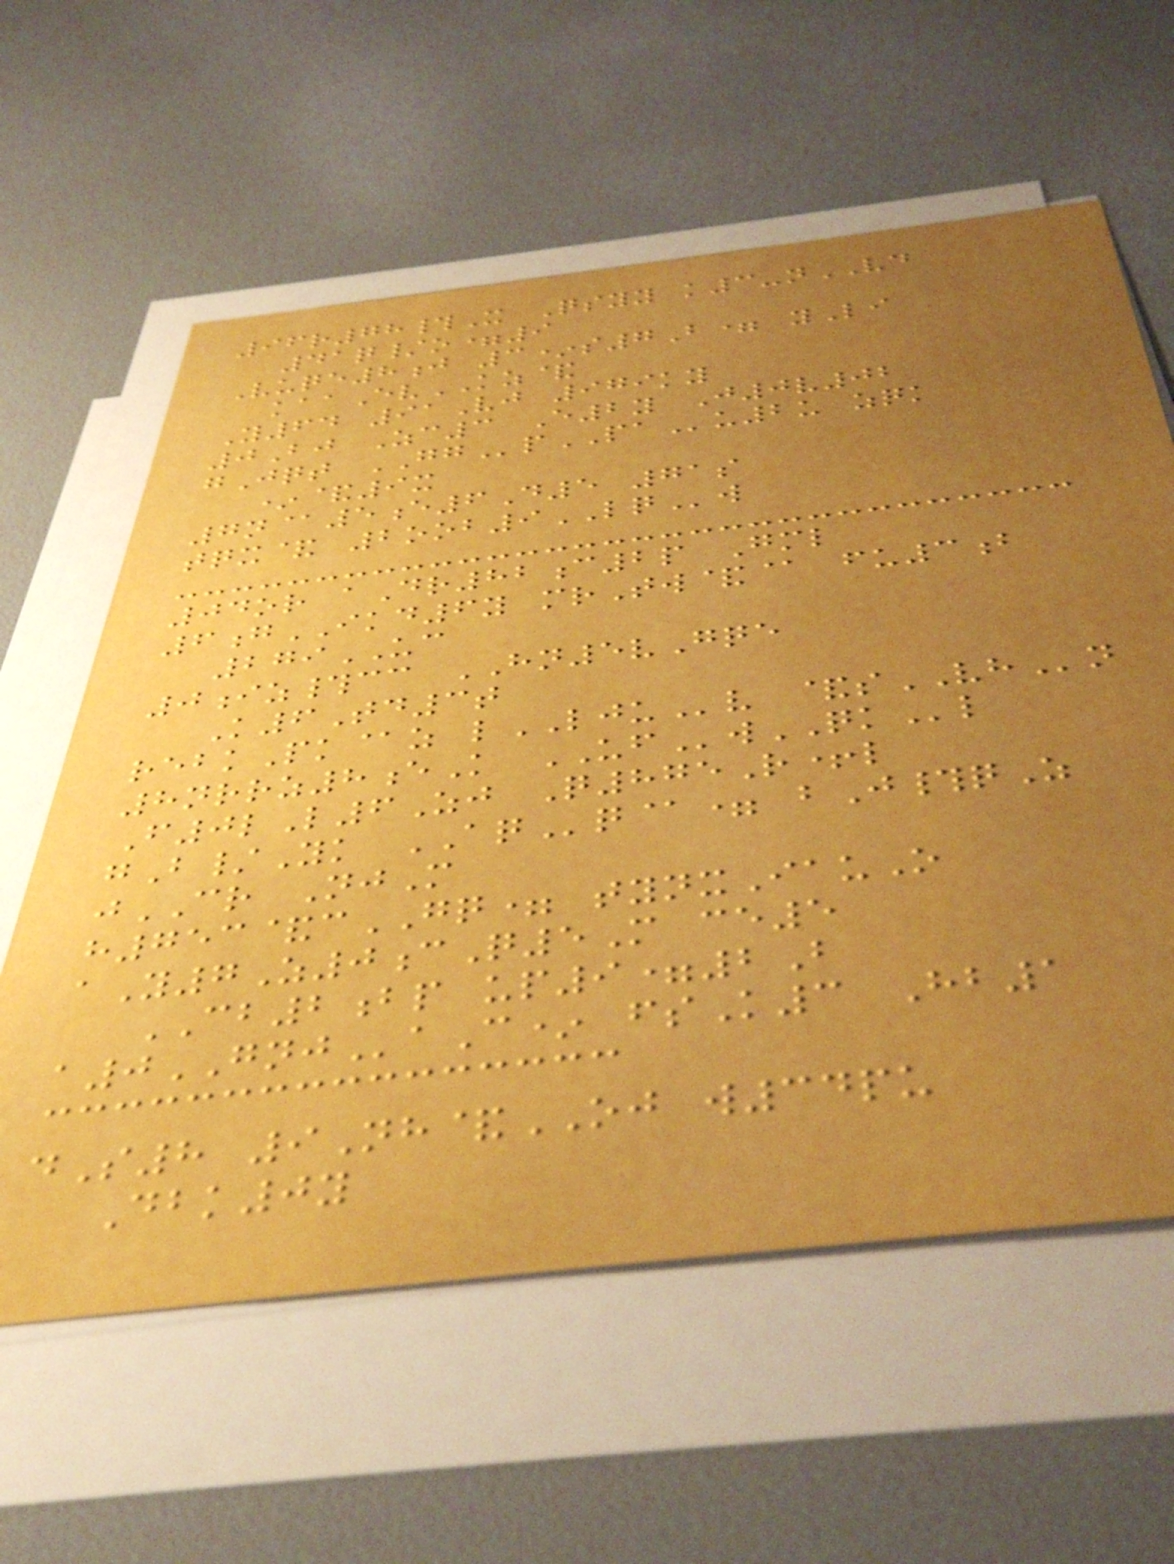96r78#X Qsyy k3-nVD
41q/o=9
Vuqe8j 3*s7B= yLi
kaaEvKZ&
Y64 91Vj 979ky
0Bj Zc3 E2y J0v02
gJqt GGpPAu2u zqk
*&9x
7n@5e6D5 71s
tqx& 2oob9LQw
04or aDr82c2p Gml
6gIKD6y mrTw&@ fu3b
279UC
0iz#cc HN5vGqe
K6Td3t
rebkPk@z lLJUv &sVHn
8nrrz8eK UFwQKl
F0lL6Zj Q875R+l
gB/Yk AQq@= bJ#qZ
jCR NjM
h753&cGQ= tynxIauO
aY7Z0cQ5M ce5
CB2bp up9=2B
a0GNJaC* fsK3 Hb1
dS8 9Nh&OJ w34pu
Dbk0y
